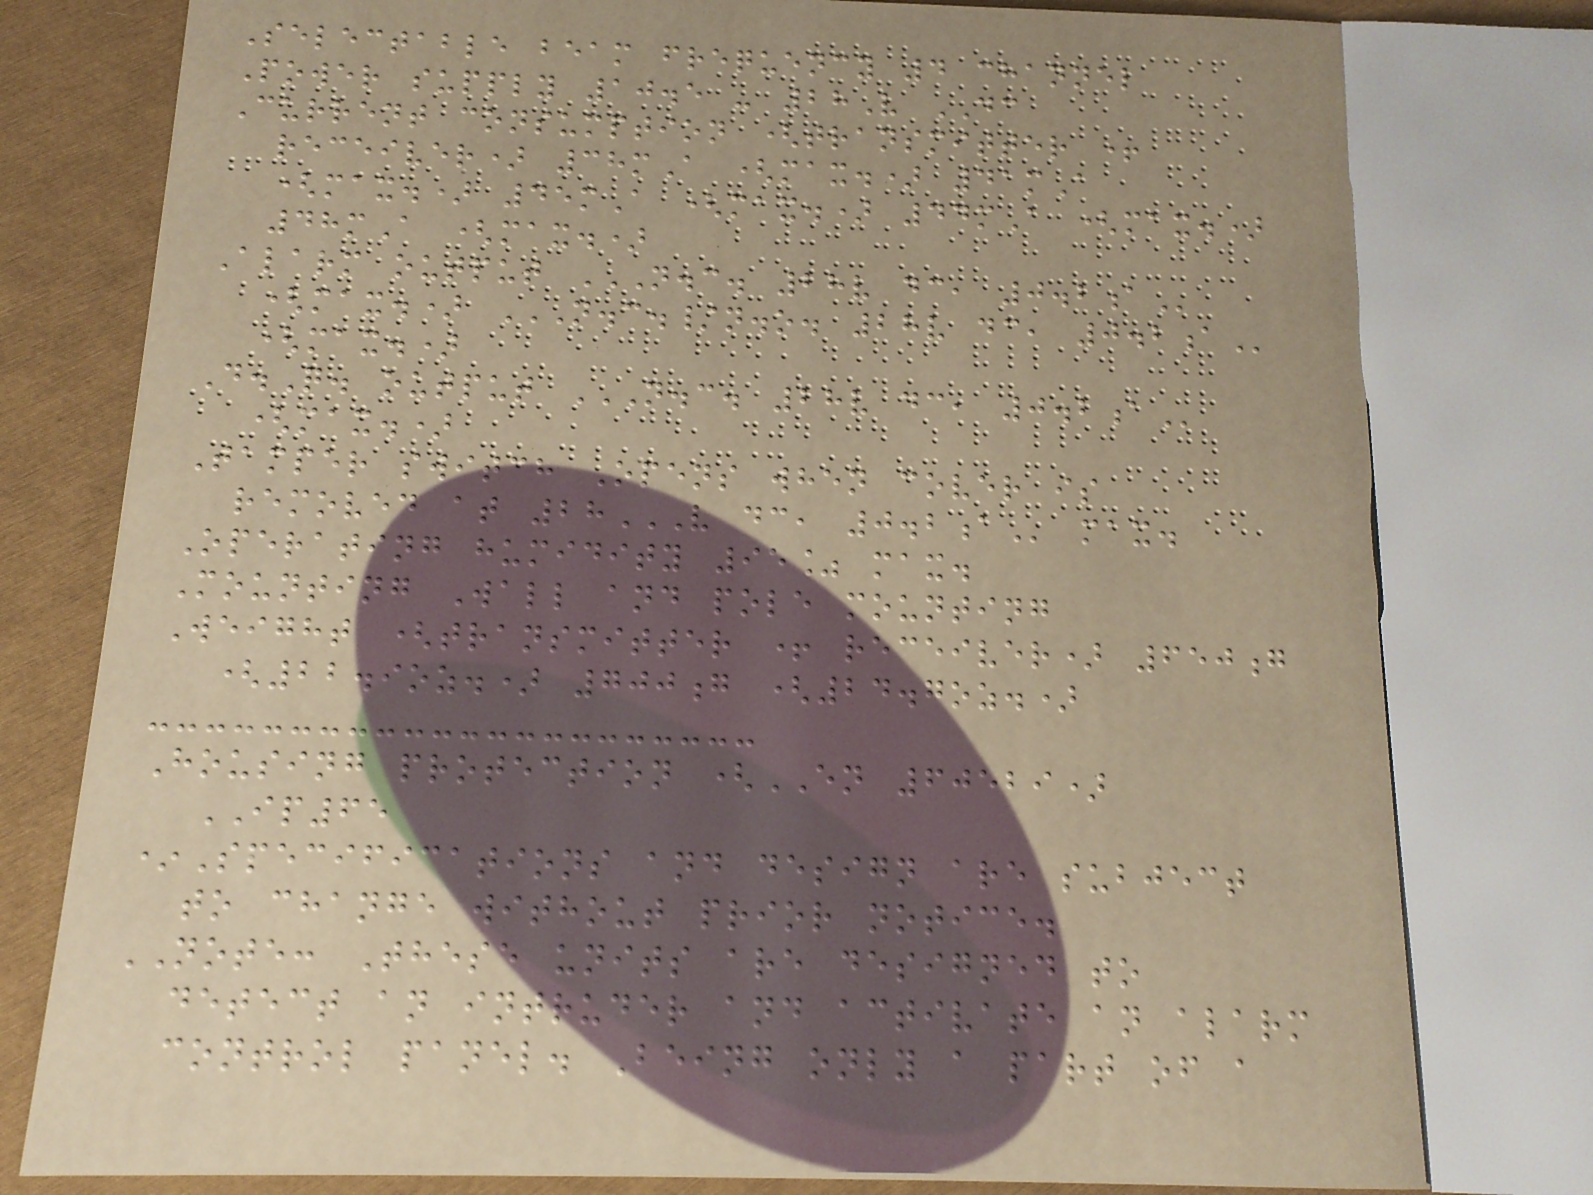Selectable beam frequency 4 channel
Power supply 10.5 - 28V DC
Current consumption (transmitter +
receiver) 38mA (max.) 41mA
(max.) 45mA (max.) 44mA (max.)
48mA (max.)
Alarm output N.C. 28V DC, 0.2A
(max.) N.C./N.O. 28V DC, 0.2A
(max.)
D.Q. output N.C. 28V DC, 0.2A
(max.)
Tamper switch Opens when cover is
removed at 28V DC, 0.2A max.
Operating humidity 95% max.
Mounting Wall and pole mounting
Weight (transmitter + receiver) 650g
(22.9oz.) 700g (24.7oz.)
Housing protection (EN 60529)
IP65
*Specifications and design are subject
to change without prior notice.
NOTE: These units are designed to
detect an intruder and activate an alarm
control panel. Being only a part of a
